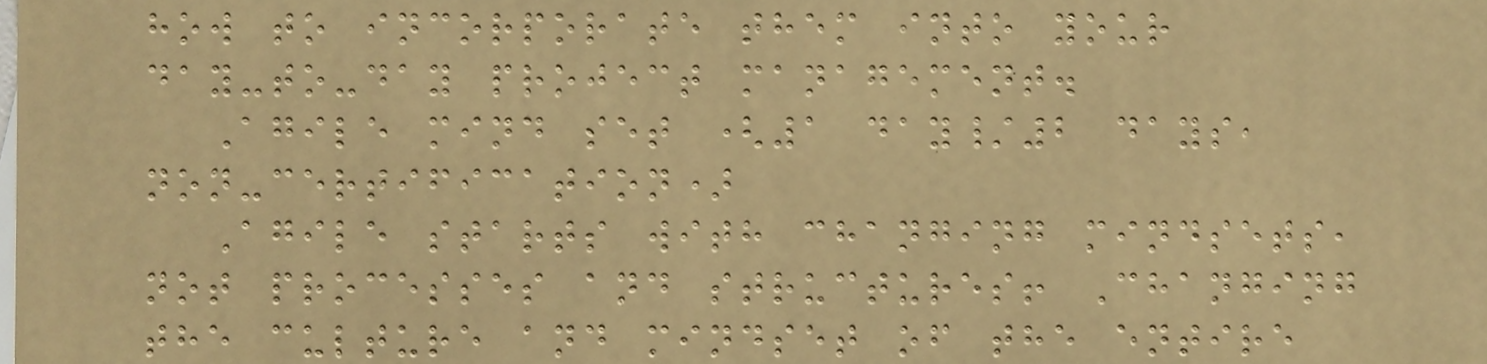how to incorporate them into your
day-to-day project management.
Agile mind set (1 day/2 days,
non-certification)
Agile starts with changing mindsets,
not processes and structures! Changing
the culture and mindset of the entire
